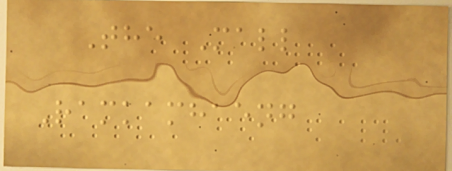The Mall
Ramkamhaeng
